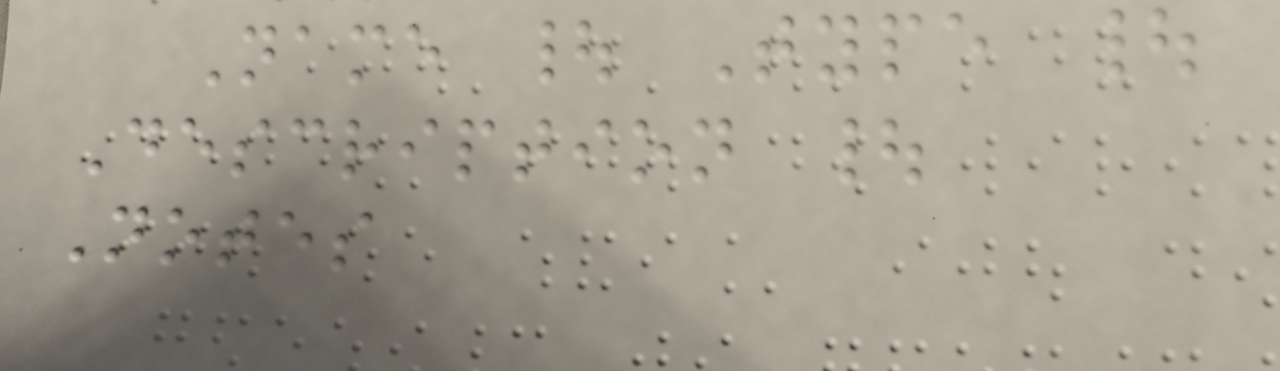Name | Type |
Description |
Notes
